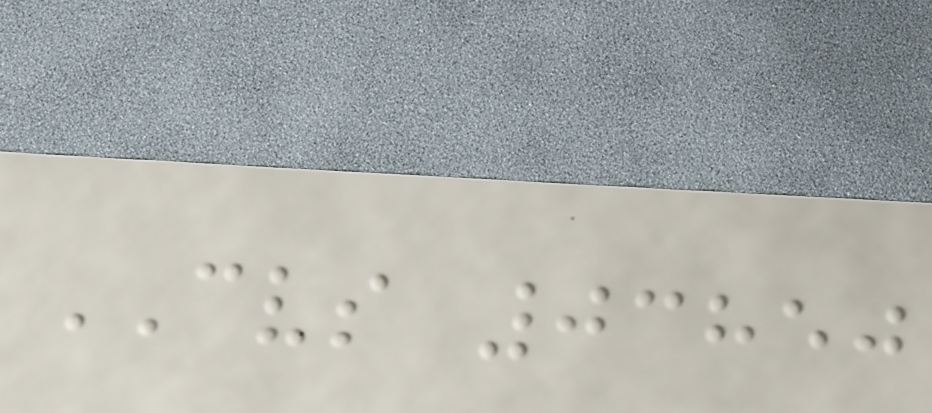CVS 03850
